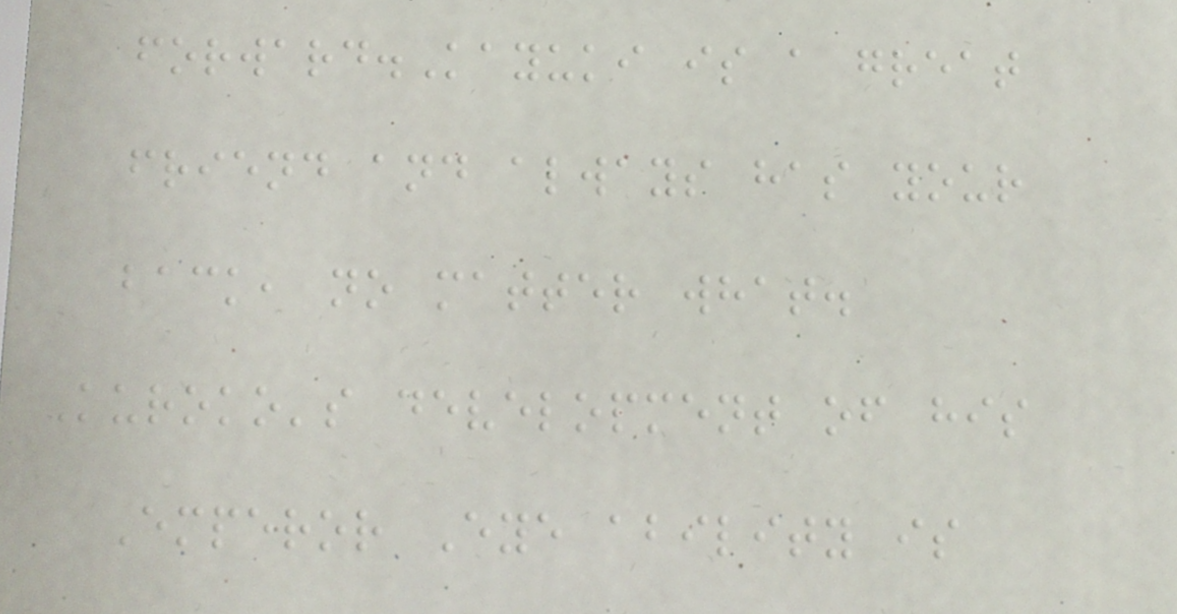forward.Kayuki is a great
friend and always has your
back, no matter what.
Kuroko's development of his
Emperor Eye ability is
